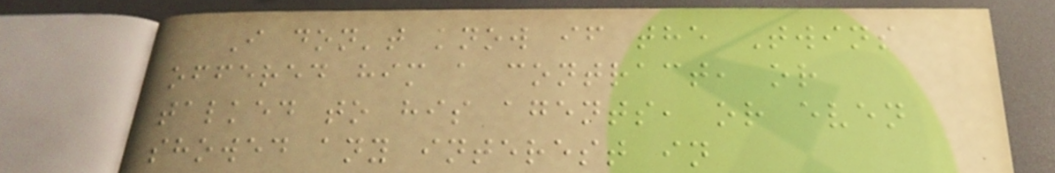I don't know if the Twins
offered him a contract, or
talked to his agents, or even
showed any interest in
